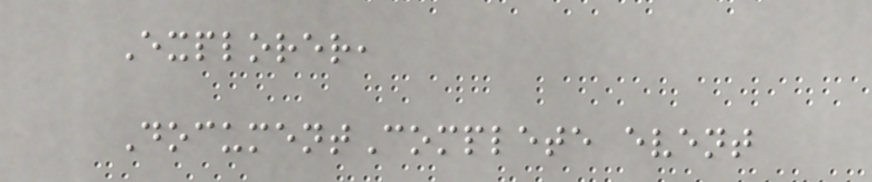Explorer,
DocumentComplete event
